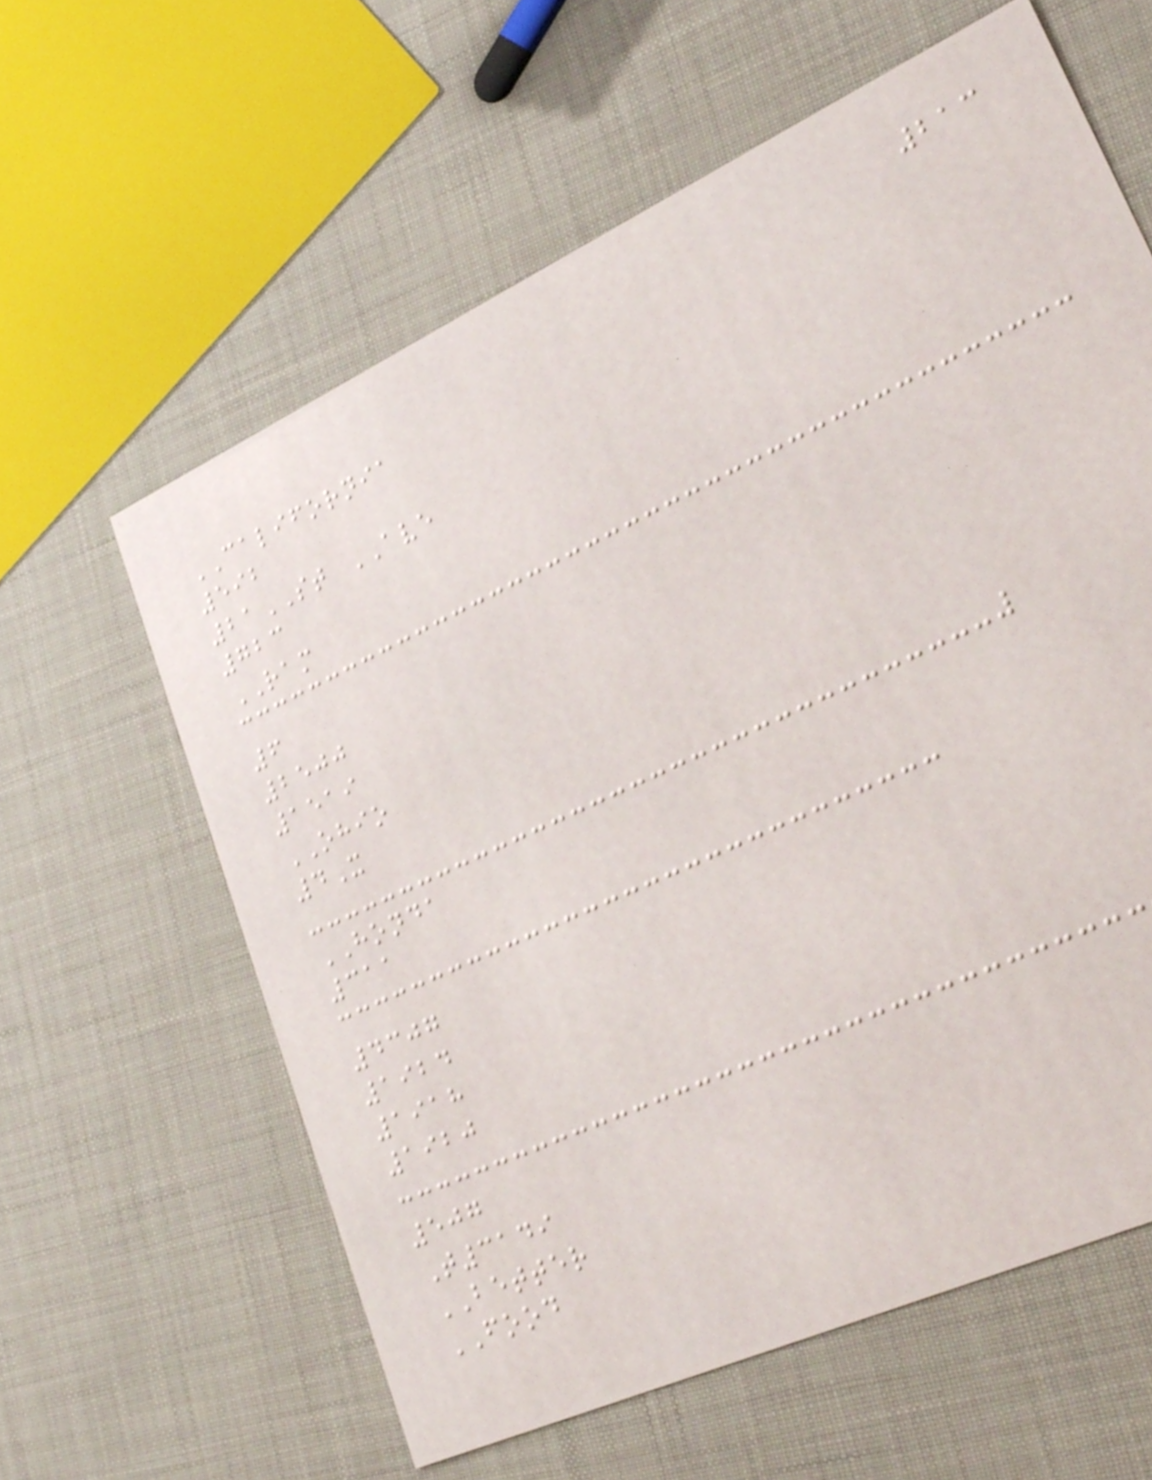213
CALIFORNIA
592
21ST AVE
723
RAM
6
2500
1519
OHIO
4X
HONDA
311
4307
1924
1918
1920
507
T3149
BETTER
FOOD
